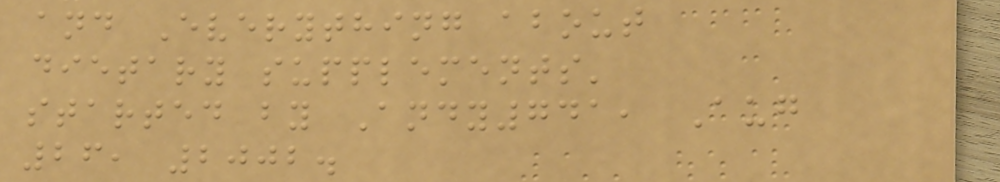and Everything about
dietary supplements'
started by Andy741, Aug
26, 2002.
